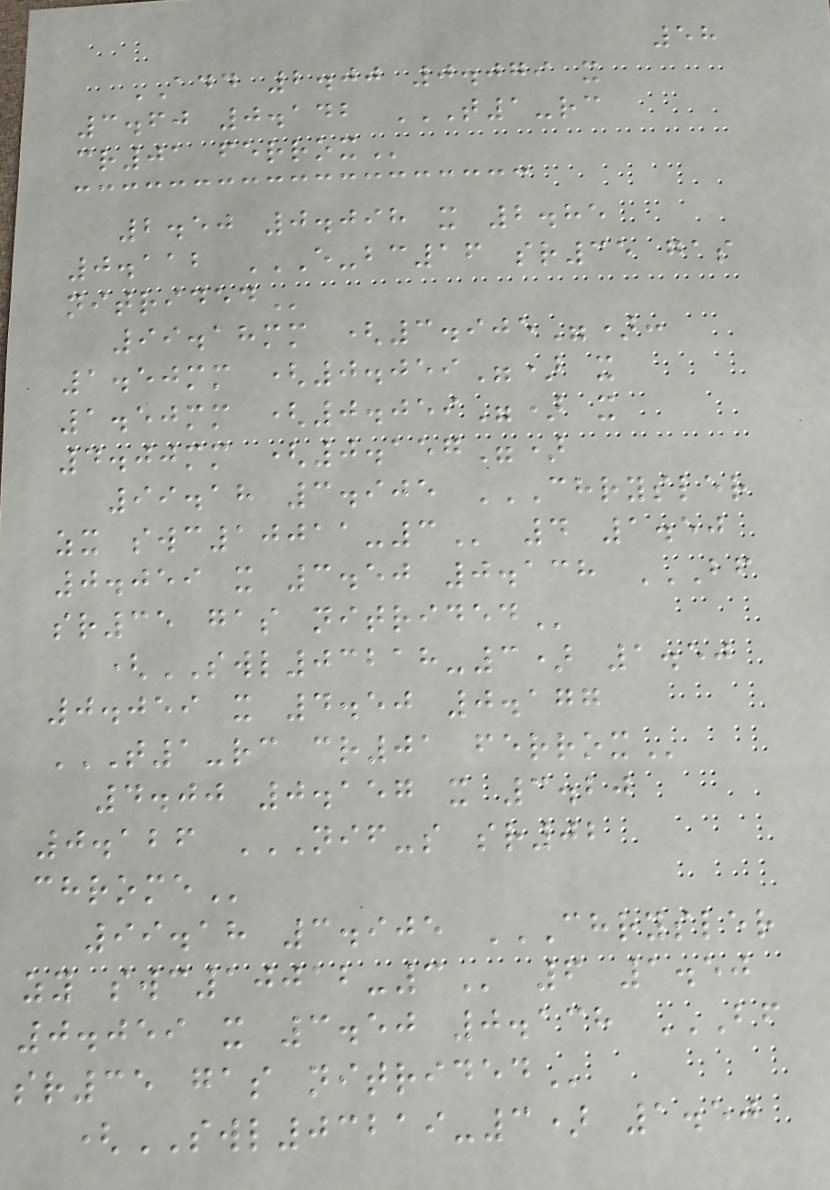58
ADD 2.00 0.079 x
3.60 0.142 T1-RC
CR01 FERROX
2.50 0.098 x 2.85
0.112 E-BC16 SR35 GAS
NITRIDED
99.18mm (3.905"):
1.50mm (0.059") x
1.50mm (0.059") x
4.00mm (0.157")
99.18 3.905 CHRYSLER
ZX SWC10011-3 4 1.50
0.059 x 3.50 0.138 BF
SR35 GAS NITRIDED
(SWL03218-3) 1.50
0.059 x 4.50 0.177
T1-RC CR01 FERROX
4.00 0.157 x 3.20
0.126 NIF-S SR02
CHROME
99.18 3.905 CHRYSLER
ZY SWC10012-3 6 1.50
0.059 x 3.50 0.138 BF
SR35 GAS NITRIDED
(SWL03219-3) 1.50
